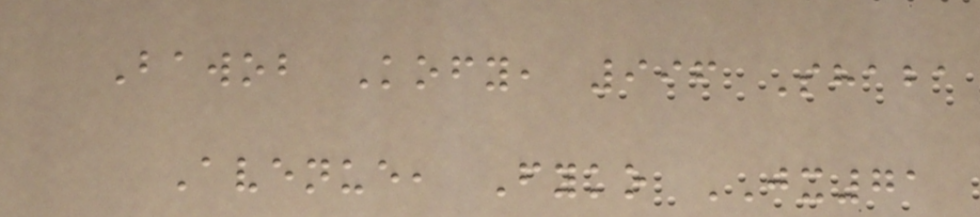Bawob Kofy, 996 Shaba
Avenue, Fyko JX71
